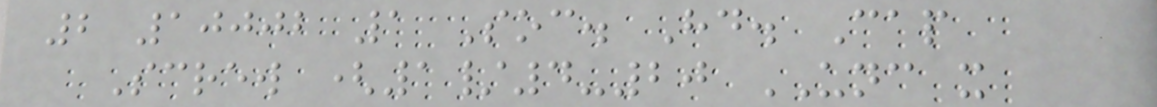2 10002 1 Soc. Hd. Cap
Screw (1/4-20 UNC x
